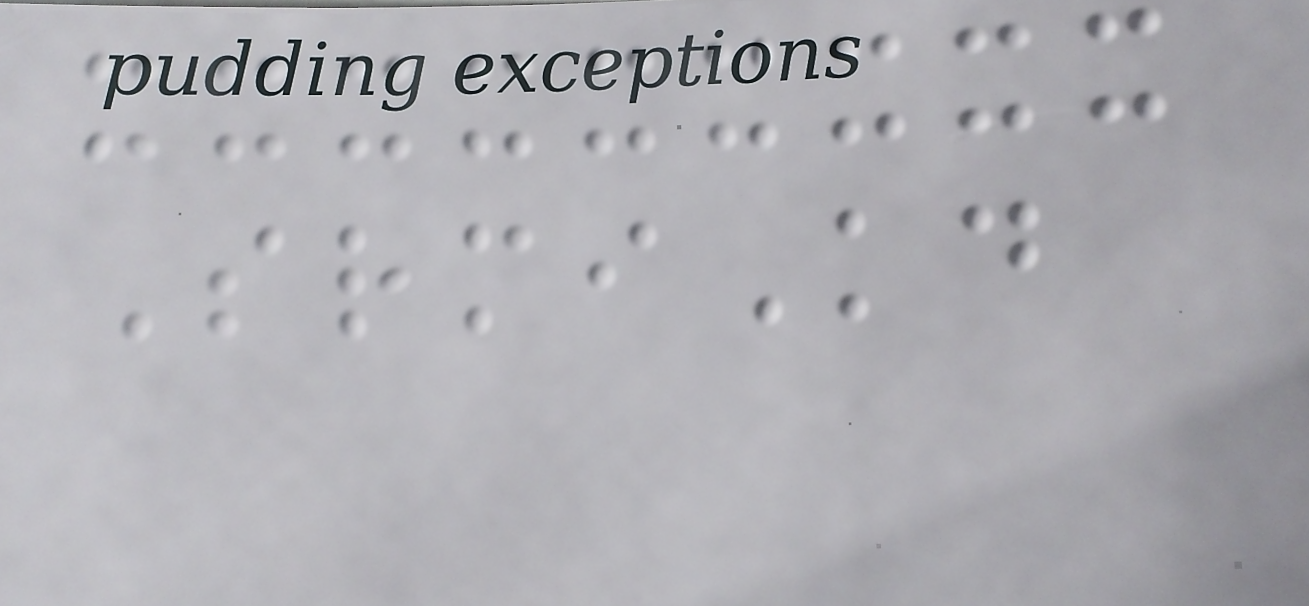SrmiKd
